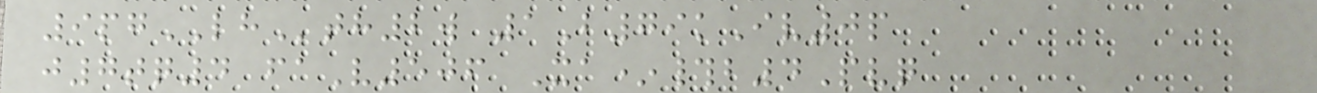9pgLHth2w 1B79kIv0p
j7tq4 faV506 Xa*#b4Pvq
